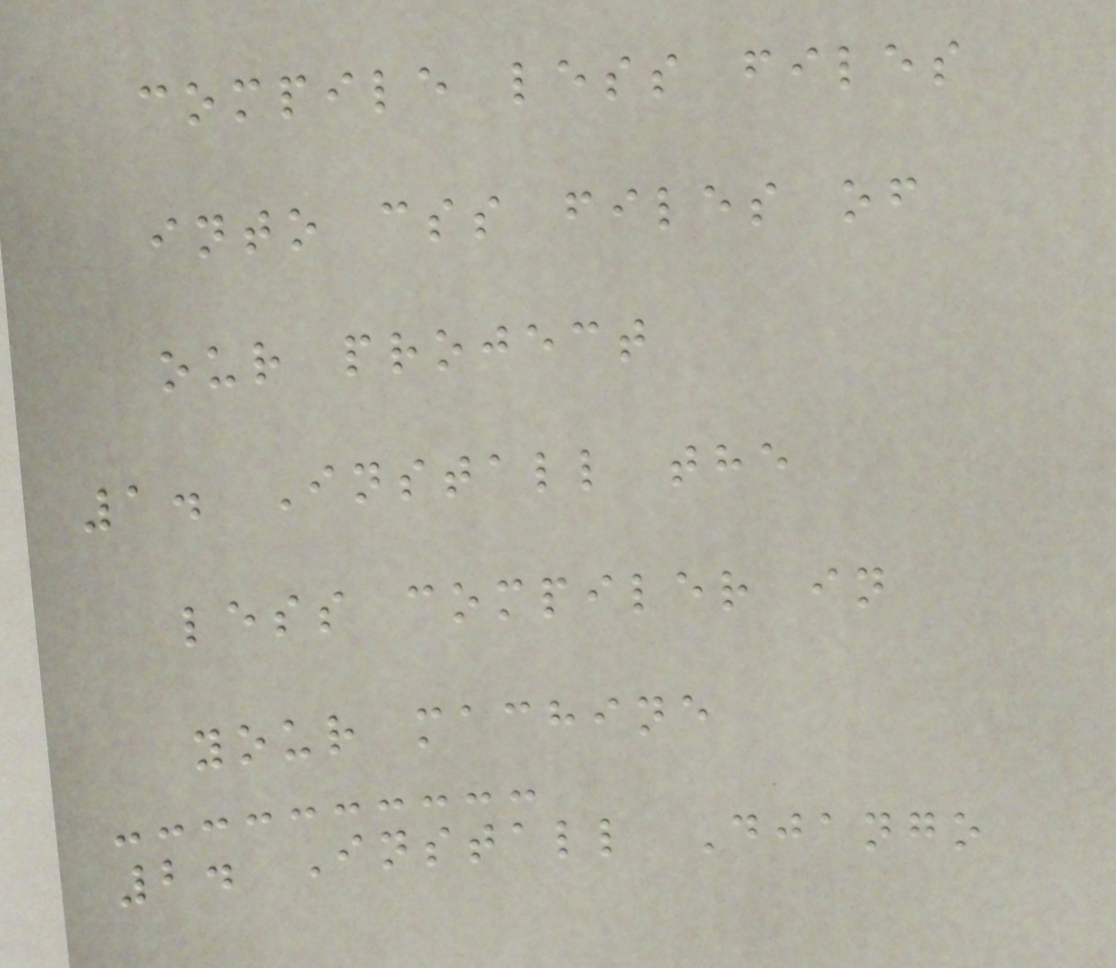compile less files
into css files of
our project
1. Install the
less compiler in
your machine
2. Install Django
